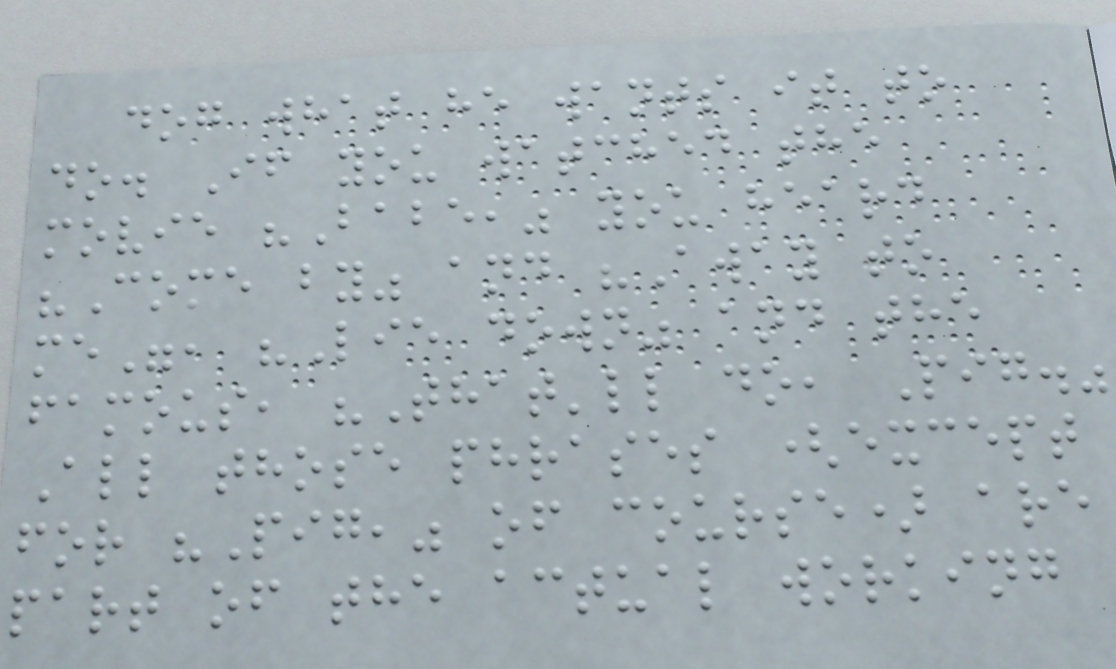dog what he wants it to
do. If you watched the
movie "Babe," you heard
"Come by" and "Away to
me", "Lie down" and the
famous, "That'll do, Pig."
All those phrases (except
for "Pig," of course) are
part of the actual working
